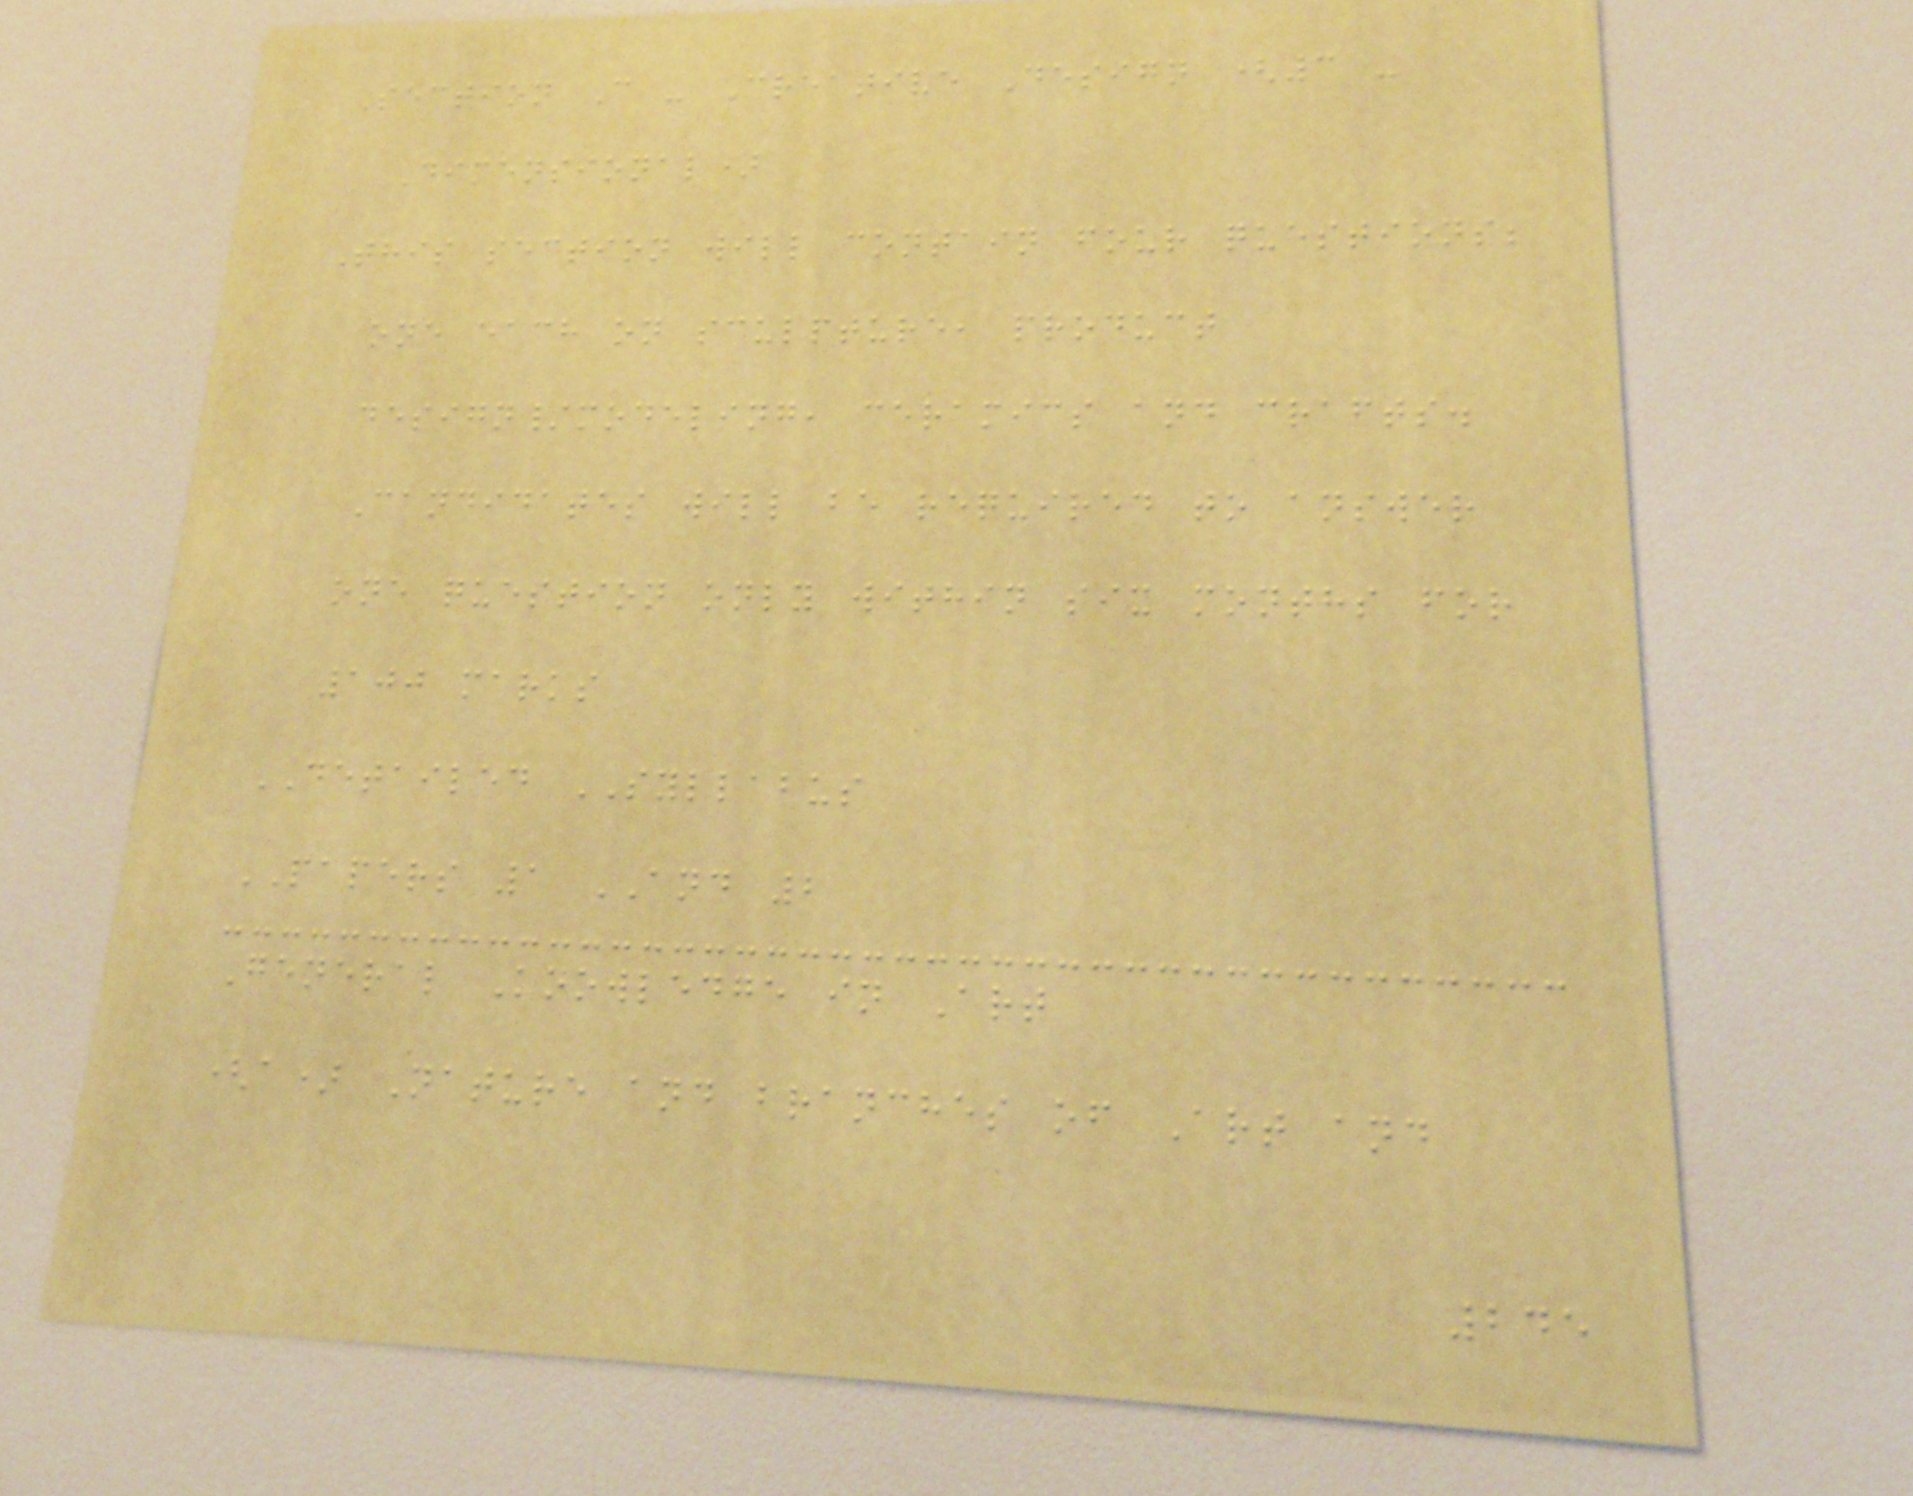Section C - Creative Design (3 -
Dimensional)
This section will contain four questions;
one each on sculpture, product
design/modeling, ceramics and crafts.
Candidates will be required to answer
one question only within six months for
100 marks
DETAILED SYLLABUS
PAPERS 1 AND 2
General Knowledge in Art
(a) Nature and branches of Art and
245
